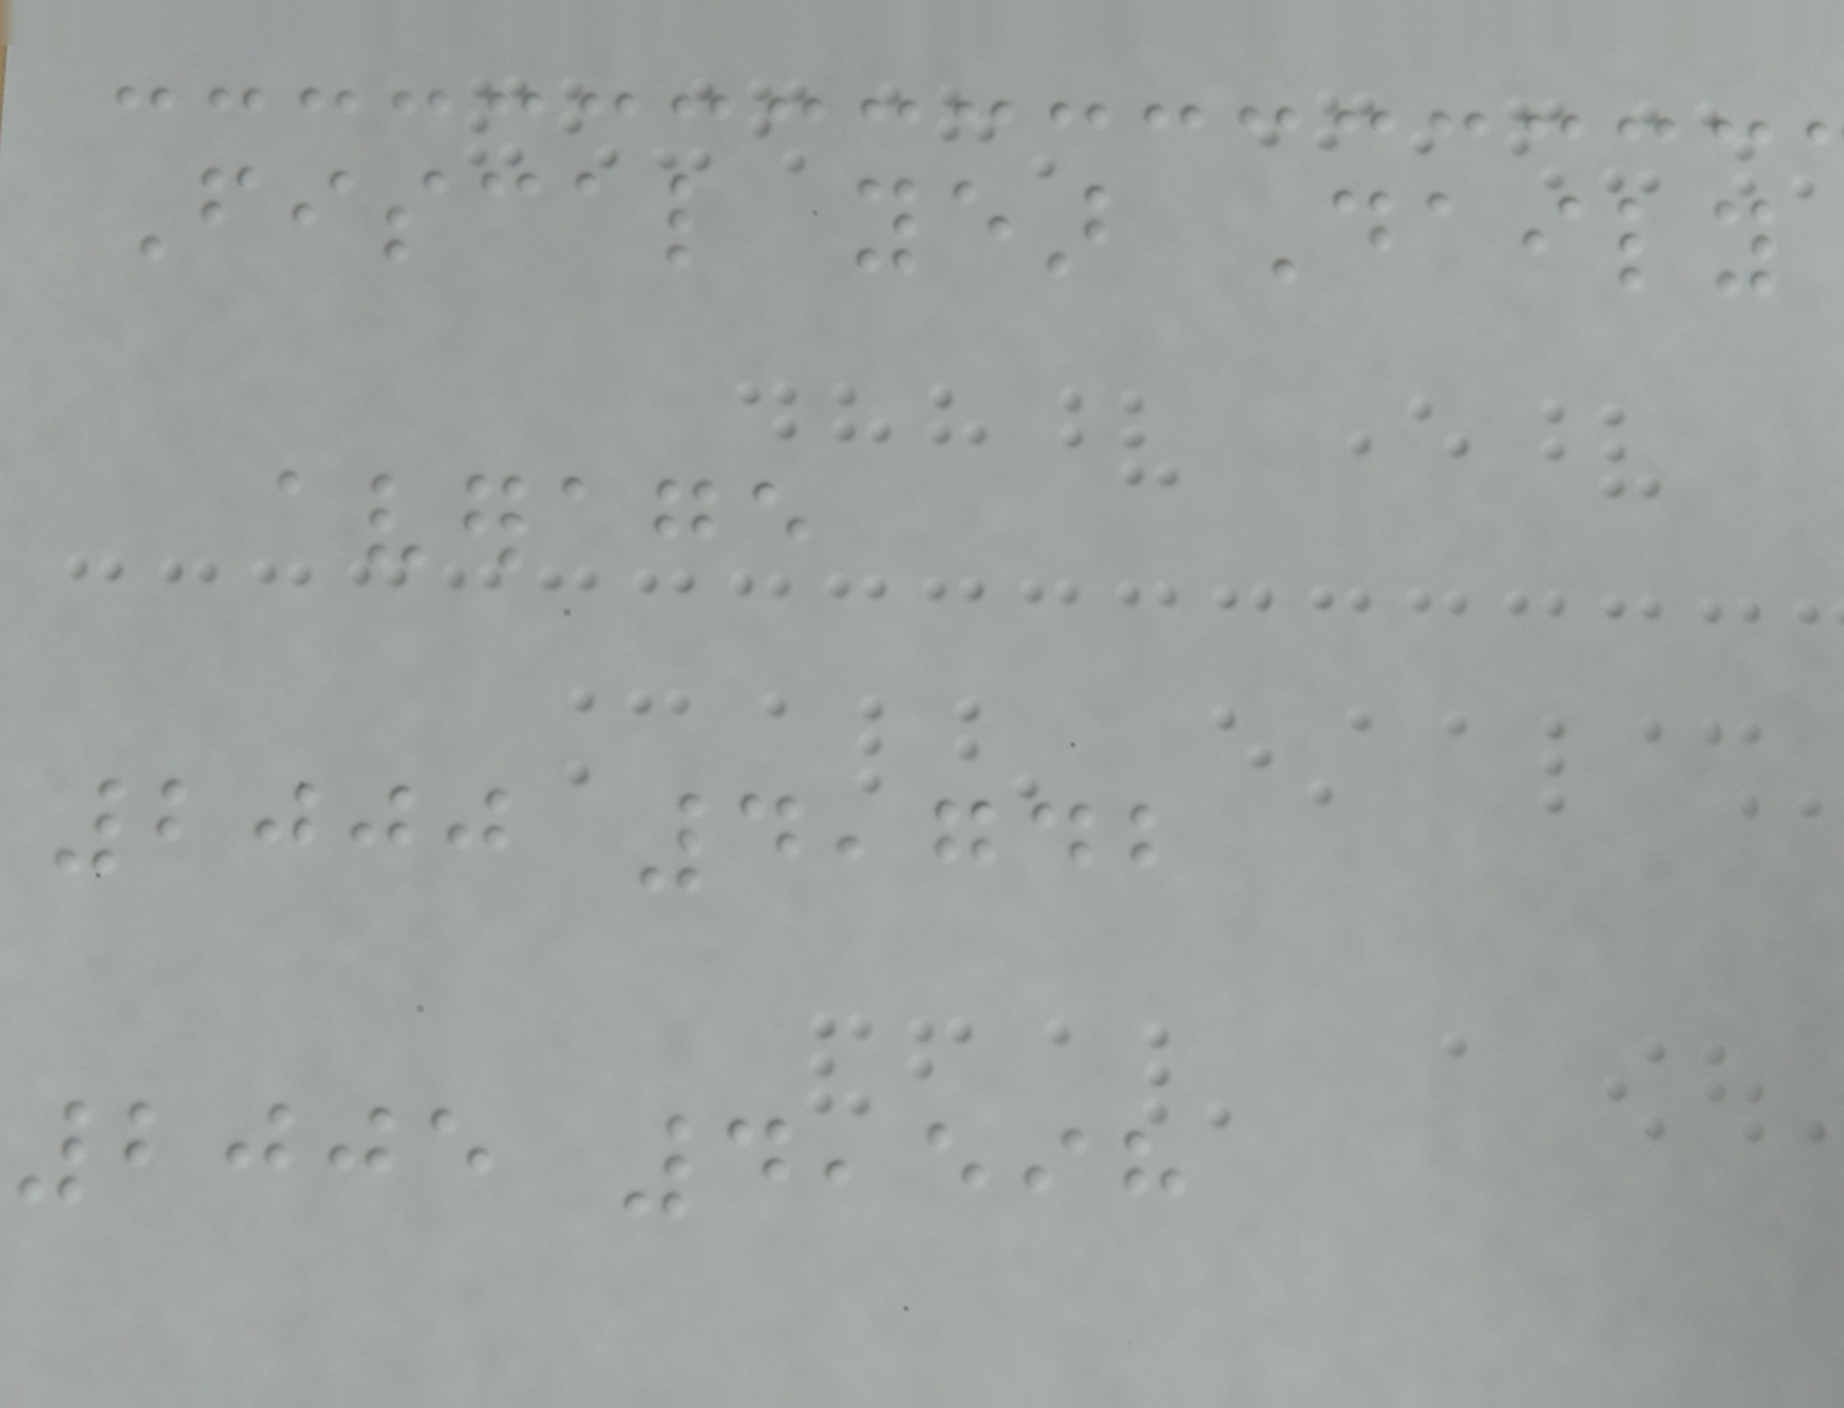Fiscal year Daily
average
2000 4,742
2005 4,598
